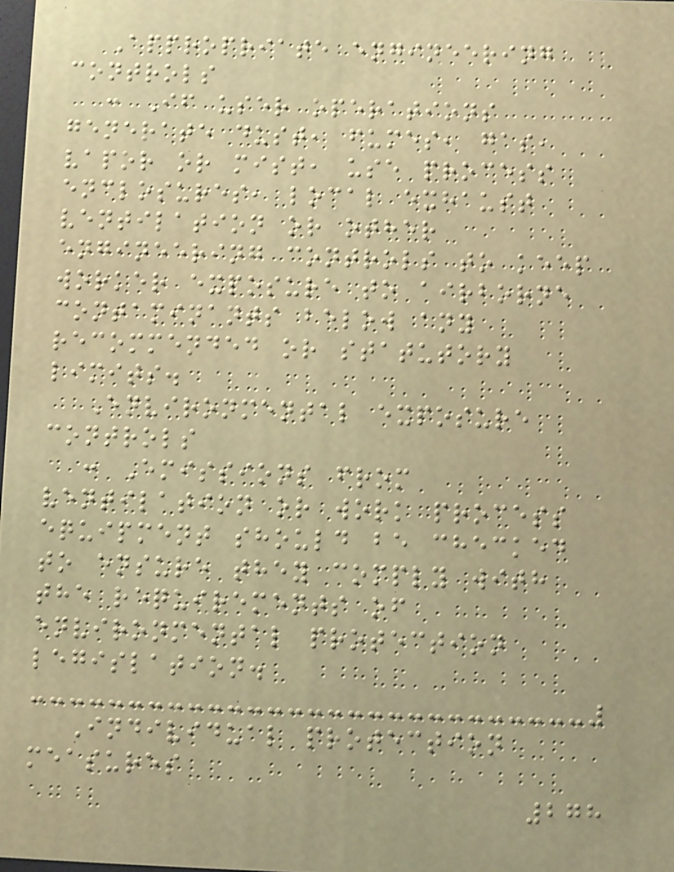Appropriate engineering
controls
: If user operations
generate dust, fumes, gas,
vapor or mist, use process
enclosures, local exhaust
ventilation or other
engineering controls to keep
worker exposure to airborne
contaminants below any
recommended or statutory
limits.
Environmental exposure
controls
: Emissions from
ventilation or work process
equipment should be checked
to ensure they comply with
the requirements of
environmental protection
legislation.
Individual protection
measures
278
